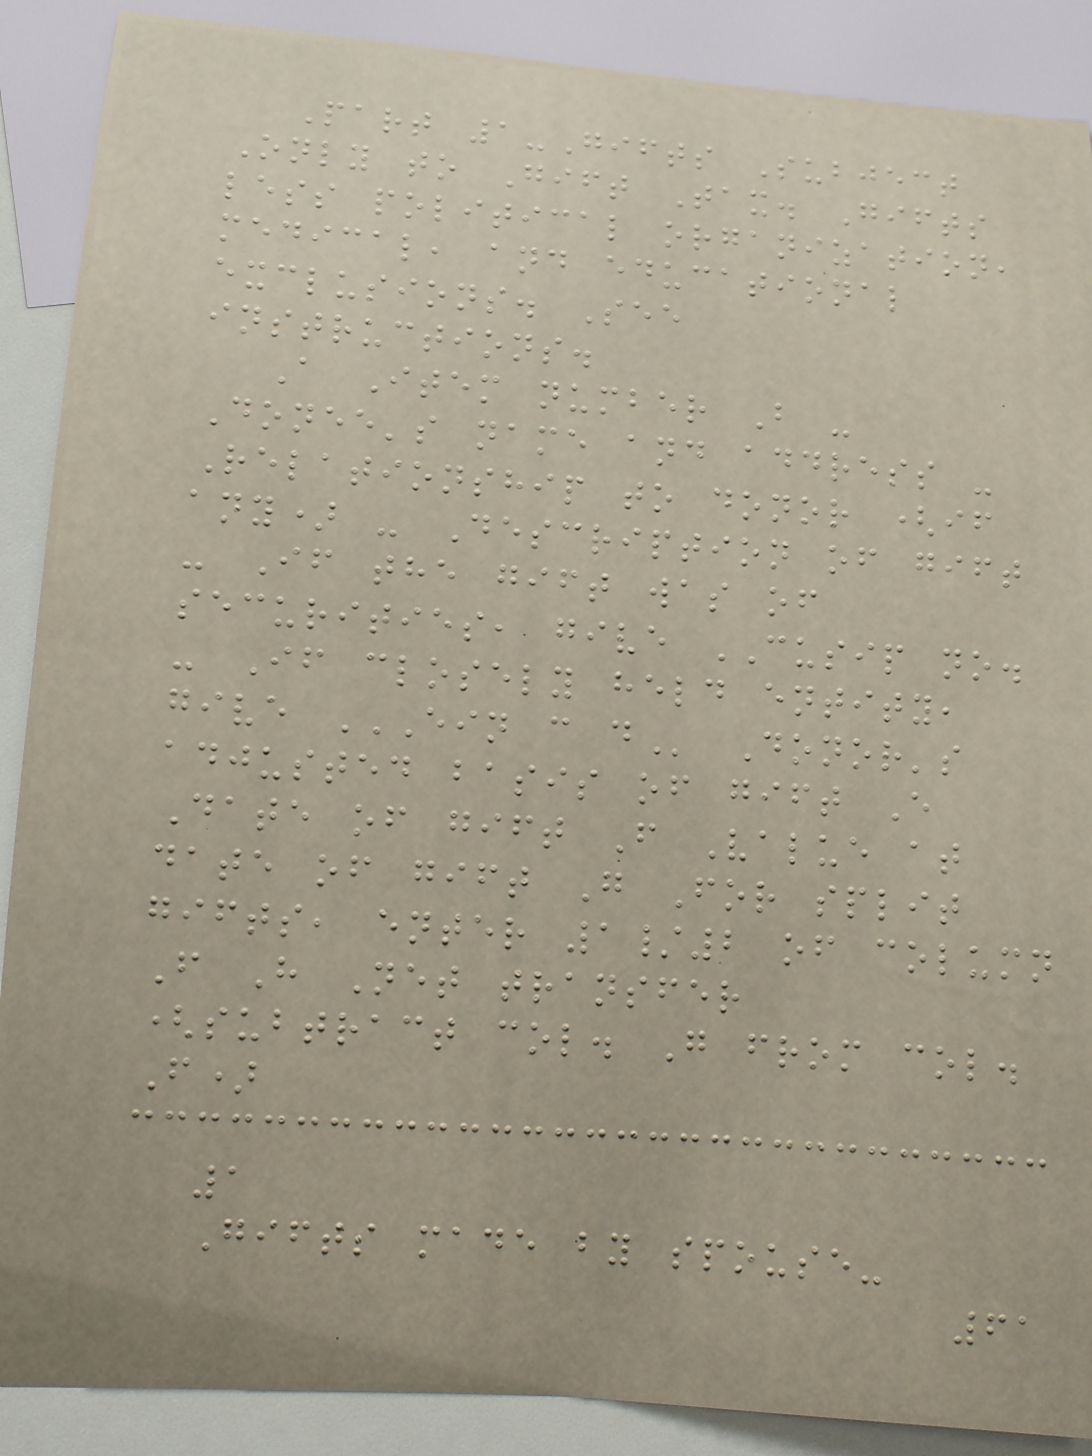Part 1-Gifts Subject
Only to Gift Tax. Gifts
less political organization,
medical, and educational
exclusions. See
instructions.
A Item number B -
Donee's name and address -
Relationship to donor (if
any) - Description of gift
- If the gift was of
securities, give CUSIP no.
- If closely held entity,
give EIN C D Donor's
adjusted basis of gift E
Date of gift F Value at
date of gift G For split
gifts, enter 1/2 of column
F H Net transfer
(subtract col. G from col.
F)
1
Gifts made by spouse-
61
